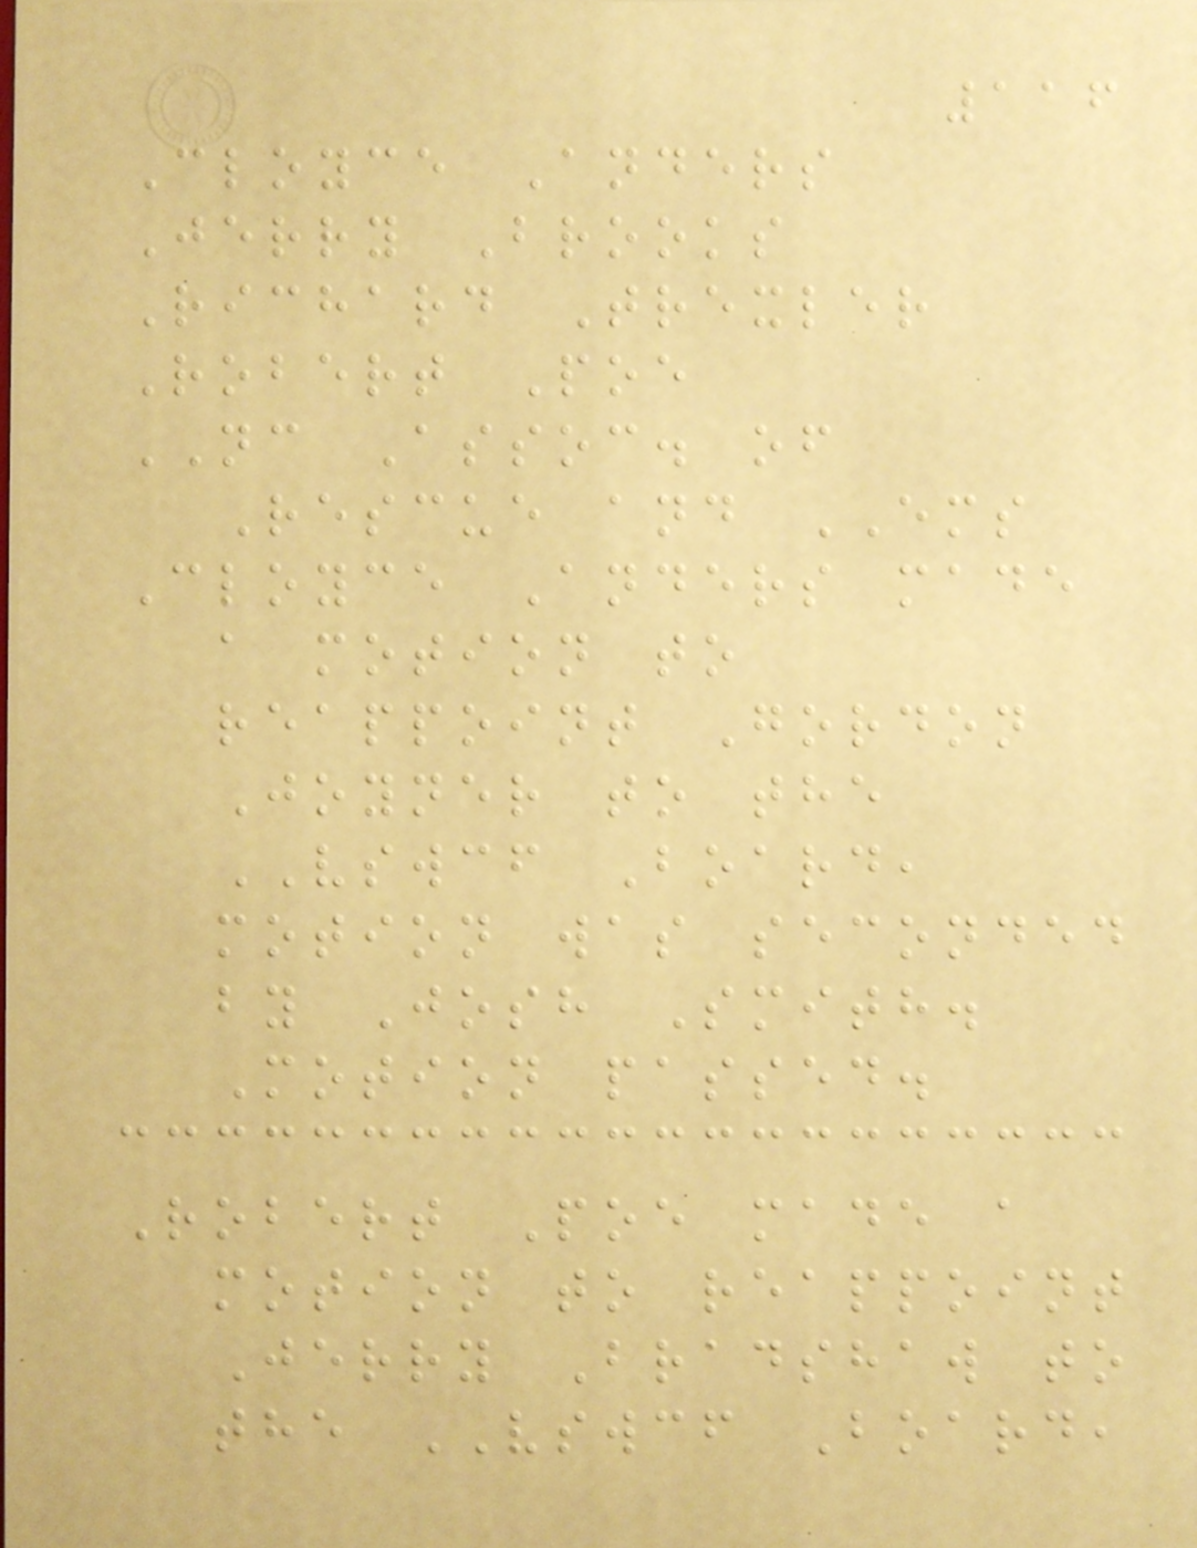116
Cloyce Anders
Jerry Brooks
Richard Trexler
Robert Poe
NC Assoc. of
Rescue and EMS
Cloyce Anders made
a motion to
reappoint Gordon
Joyner to the
VSWCF Board,
motion was seconded
by Josh Smith.
Motion passed.
Robert Poe made a
motion to reappoint
Jerry Bradshaw to
the VSWCF Board,
